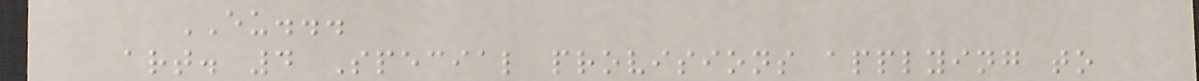EU...
art. 4 Special provisions applying to
